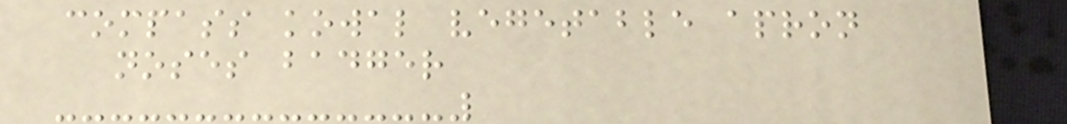compass kowal vegetable apron
noses badger
